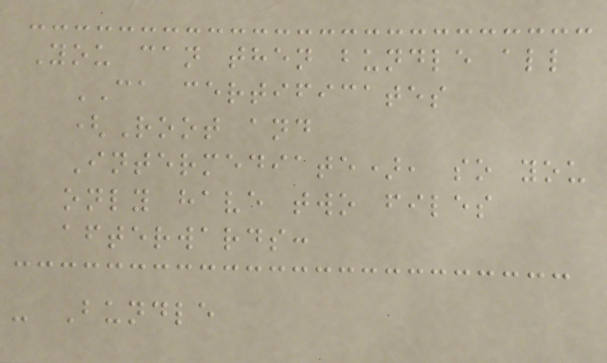You can then bundle all
CA certificates
(Root and
Intermediate), so you
only have two files
afterwards:
- Bundle
